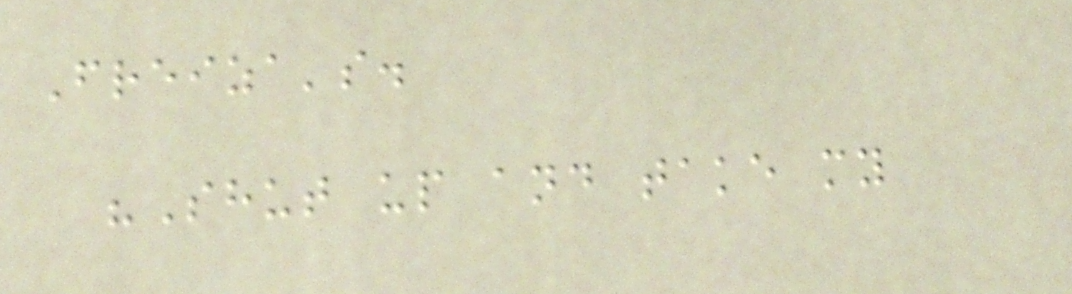Freiza's.
"Shut up and take my
